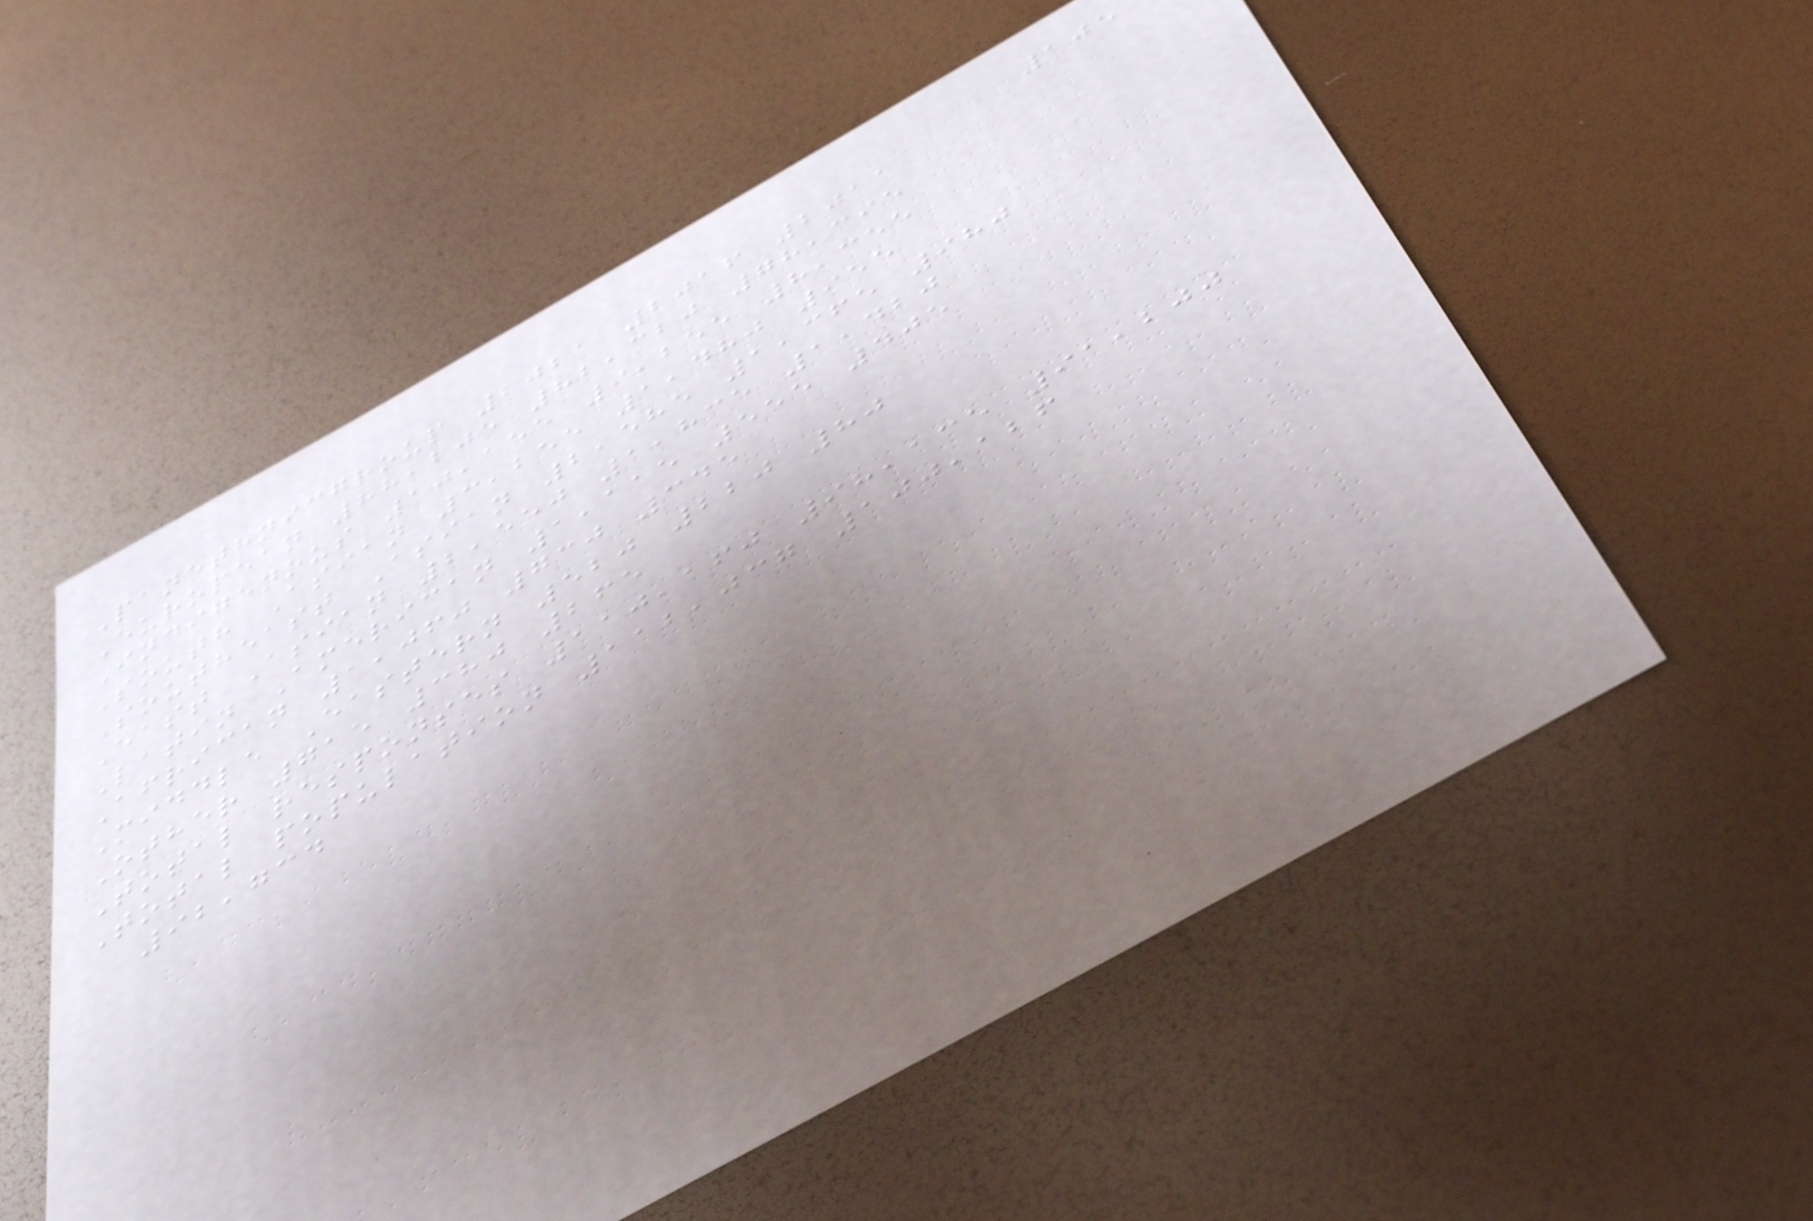105
Panethnicgroup 2021 2016 2011
European 88,205 82,320 78,395
Indigenous 10,155 9,255 8,355
South Asian 3,255 1,480 955
Southeast Asian 2,585 1,365 980
East Asian 2,550 1,835 1,420
Latin American 1,115 555 405
African 1,060 730 345
Middle Eastern 520 220 80
Other 715 380 265
Total responses 110,160 98,135 91,200
Total population 112,037 100,126
92,734
